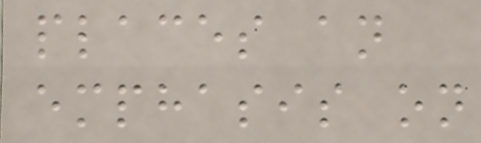places an
emphasis on
